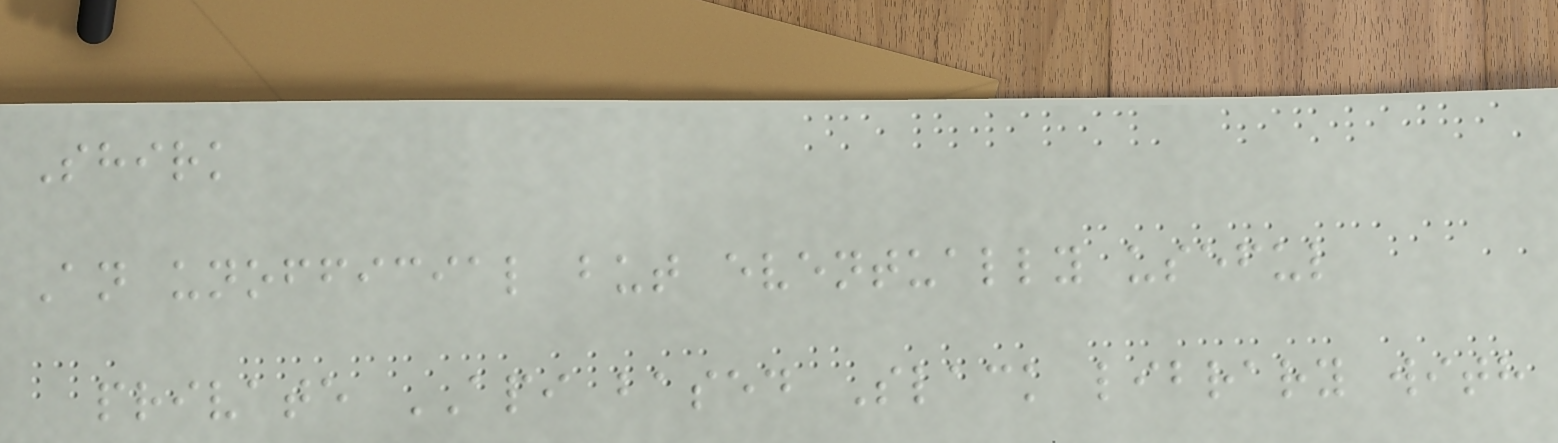Shirk
An unofficial but eventually useful
private API based Slack library with
